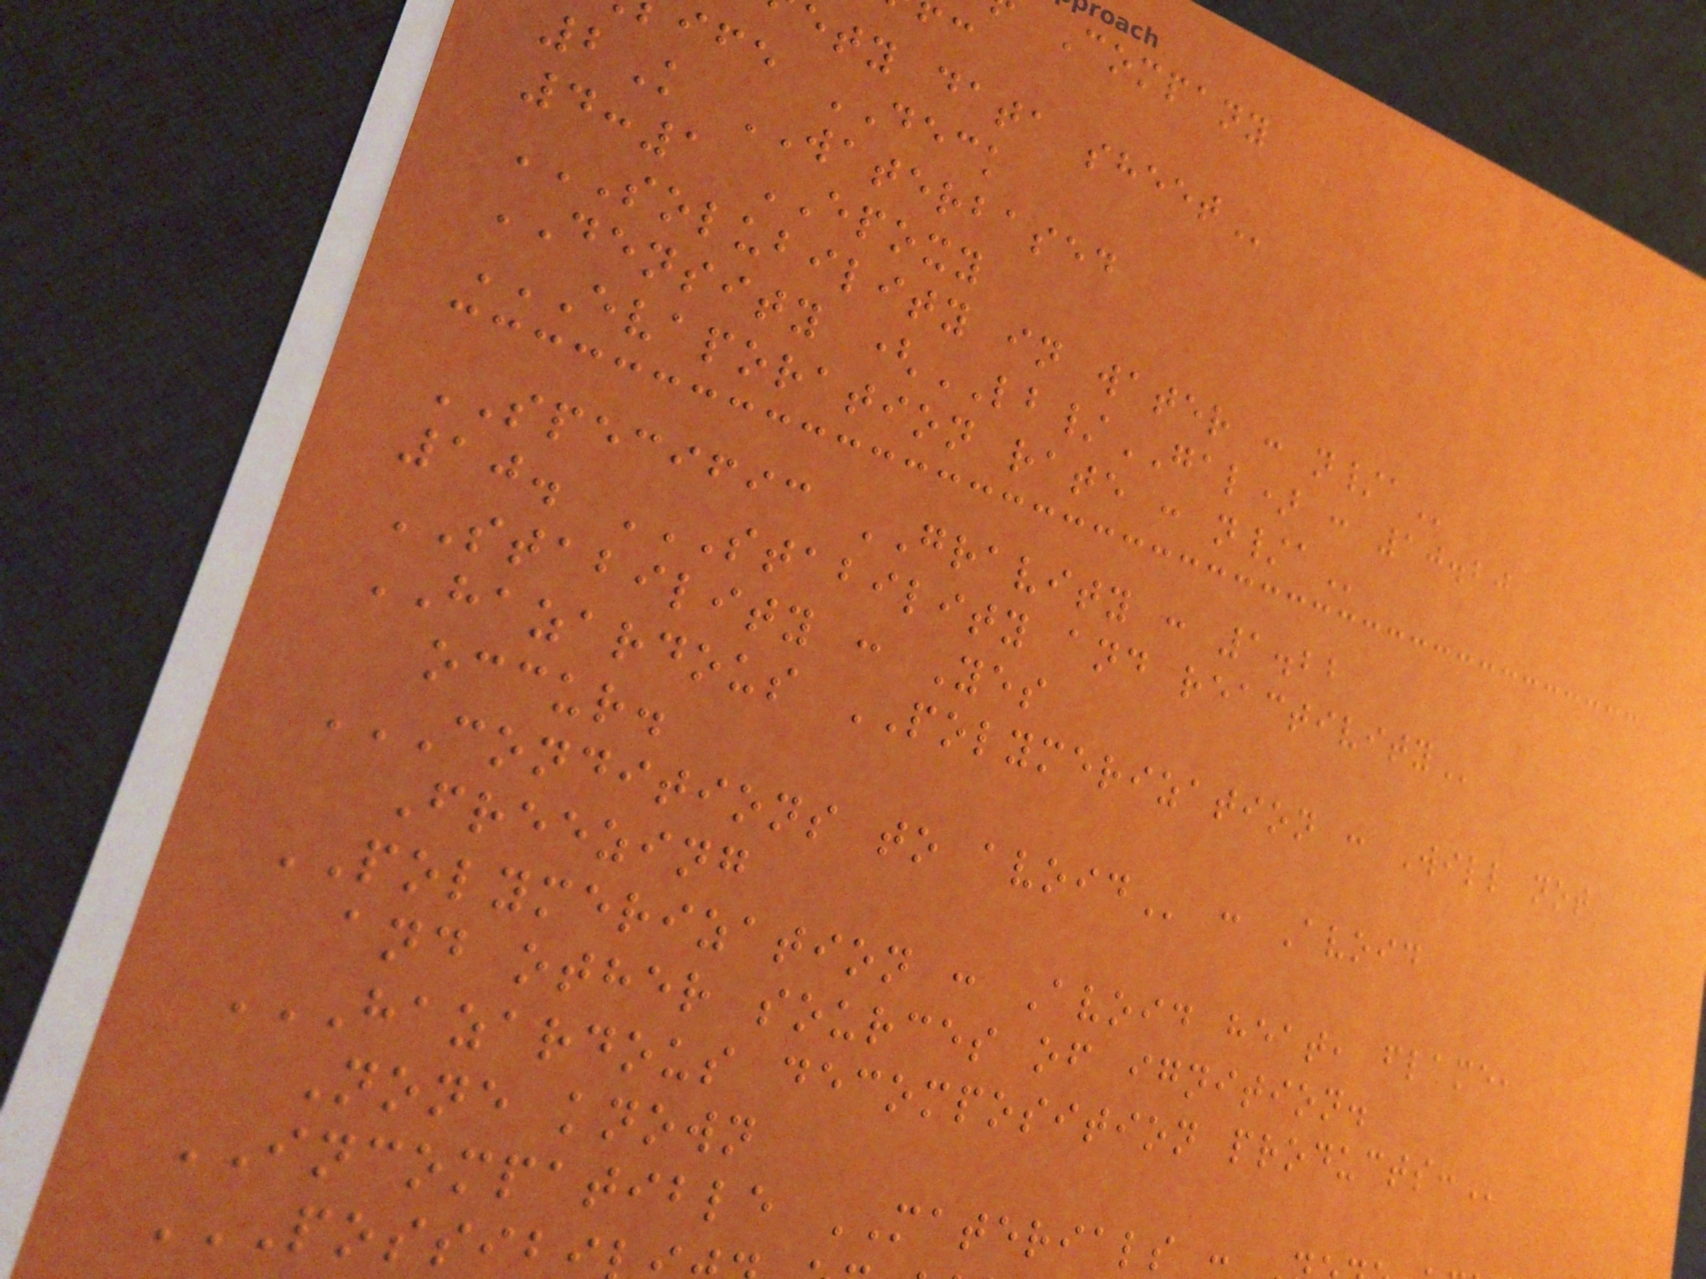Company
ety data
ife DECK
2K WATERBASED
4:1 EPOXY
SOLUBILITY IN WATER : N/A
DENSITY (LB/GAL) : 10.20
EVAPORATION RATE : N/A
SPECIFIC GRAVITY : 1.22
10. STABILITY AND REACTIVITY
STABILITY : Yes
HAZARDOUS POLYMERIZATION : Will not
occur.
CONDITIONS TO AVOID : Avoid
Freezing
POLYMERIZATION : Avoid heat, flame,
and other sources of ignition.
HAZARDOUS DECOMPOSITION PRODUCTS:
None known
INCOMPATIBLE MATERIALS :
